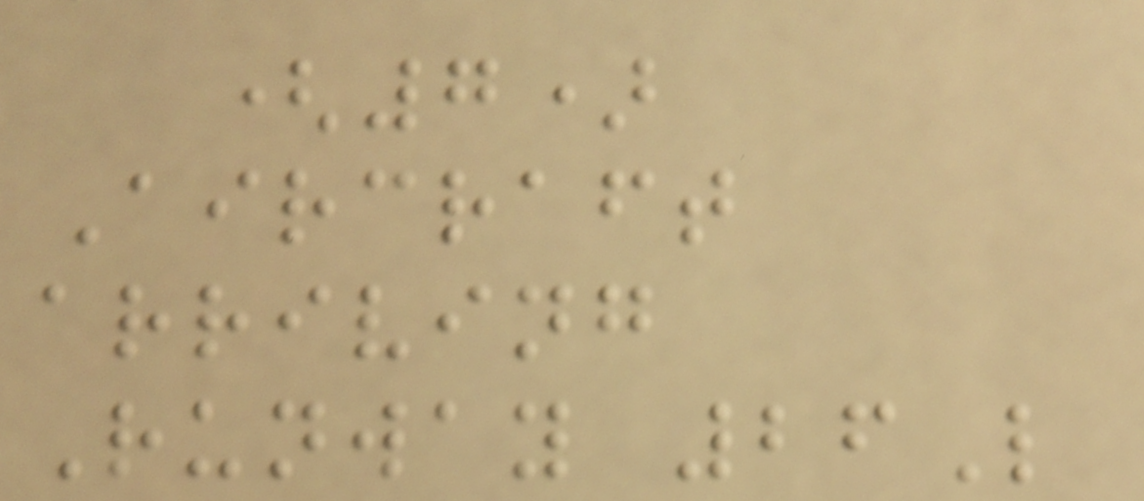(7)
Aircraft
arriving
Runway 26L
